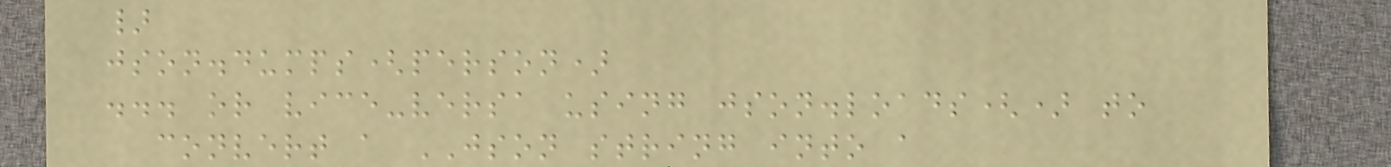}
json.dumps(person)
... or vice-versa using json.loads() to
convert a JSON string into a
